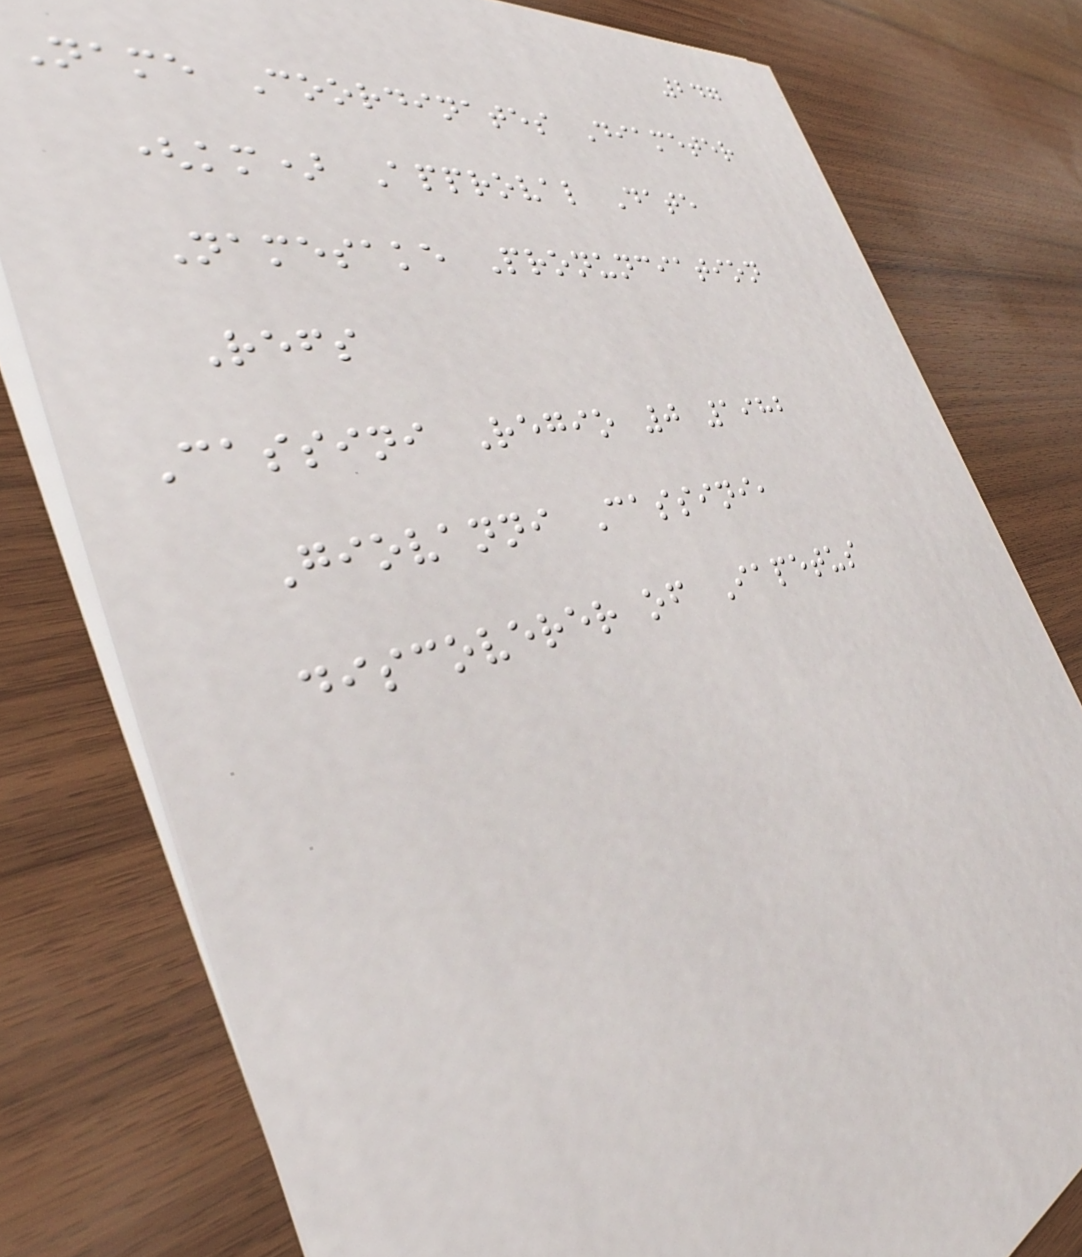247
Name Coordinates Diameter
(km) Approval Date
Namesake Pronunciation
Refs
Cassini Regio 0 1982
Giovanni Cassini,
discoverer of Iapetus
